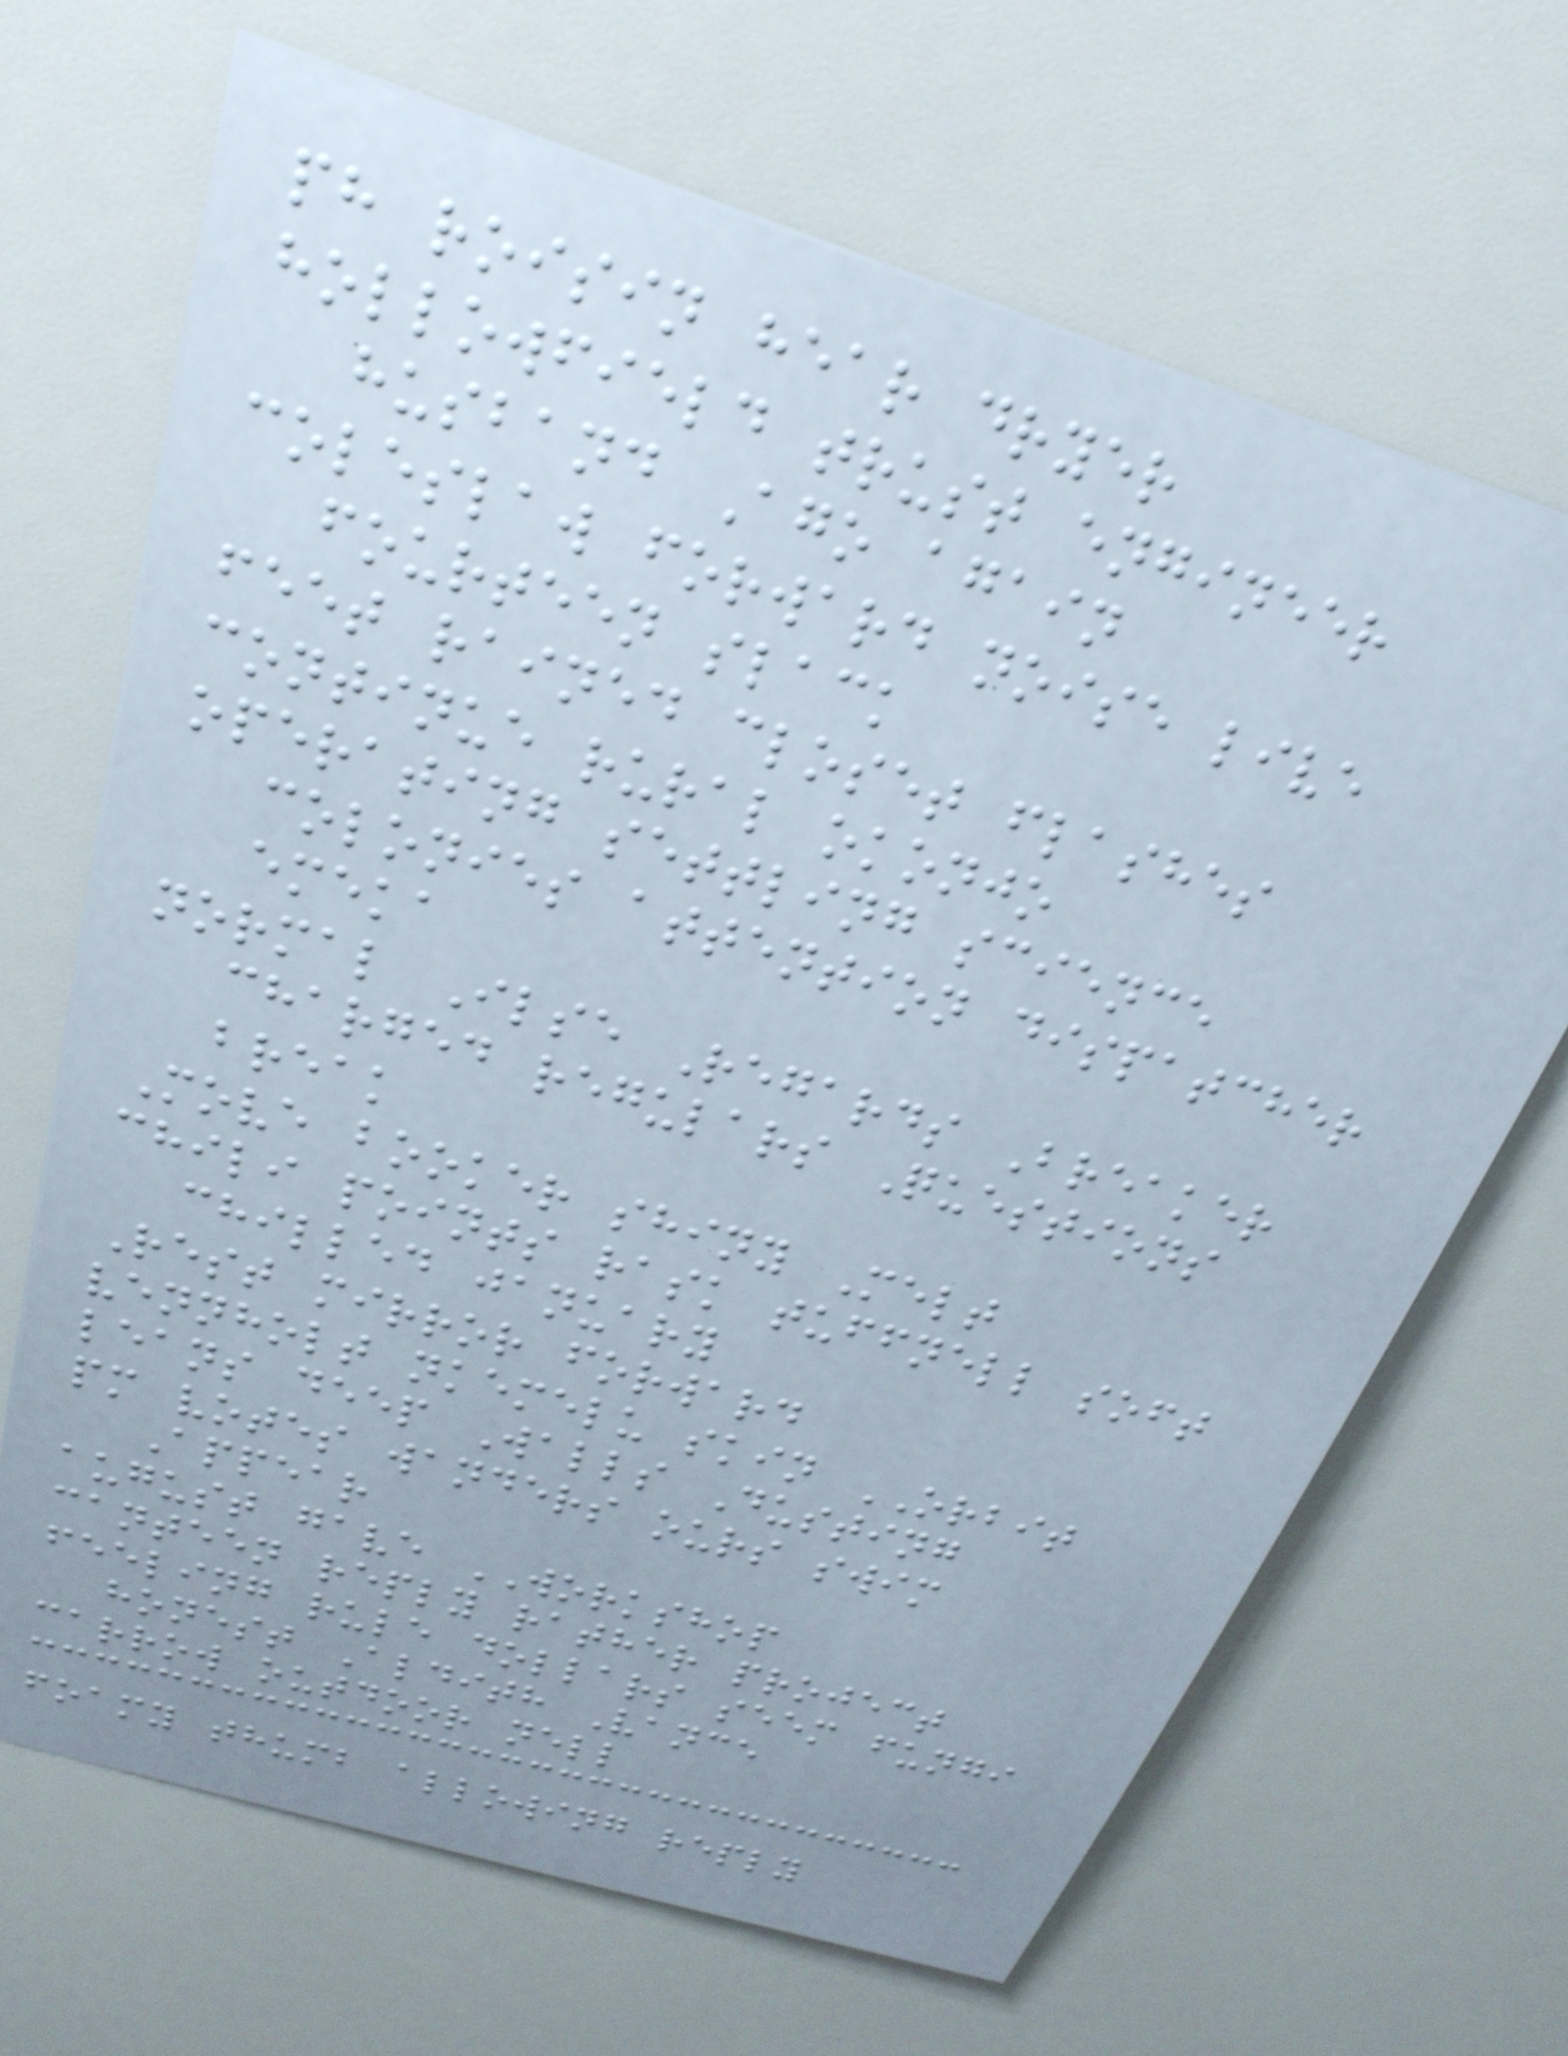ph roisin hear dryer
hollowfield trust engineer
husband Ago again
coleslaw forward noise live
fourteen slack
feet rained closet flashes
continue rural okonjo
operating settling science
colonies attention dispatcher
emeka
normal Ilse Regards Breaker
charged regulars Questions
break
Move booker shiny Melt
chili points rask tuffnell soft
chilled january
Rest mirror forward
vennholt nkemelu skin ORBIT
leans deep Walls Dusting
pm votes wanders ours swim
Appear
august gave WORKSHOP
canteen reply rather project
feeling rule dollars seem fungi
honest Aldith Vance
carrow outdoor nell
foamy thumb allowing reply
